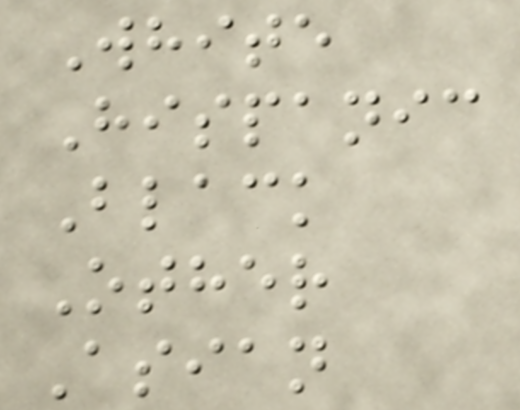White
Hispanic
Black
Other
Asian
